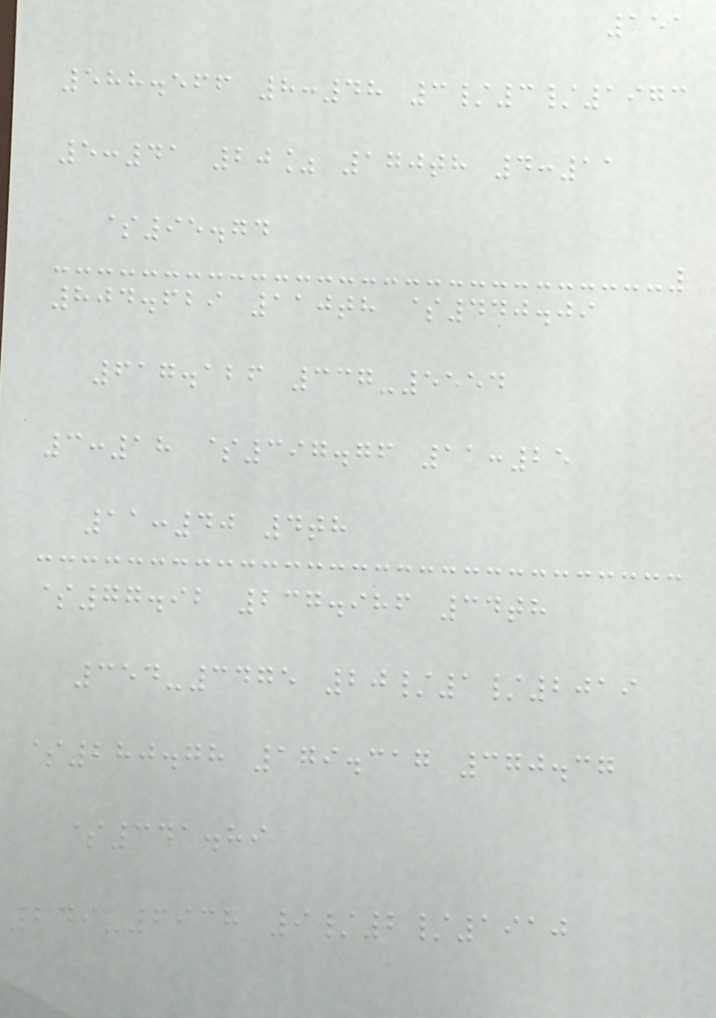151
588.566 8:48 3/3/1973
5:41 20% 170th 4:11
$95.74
804.629 110th $440.09
617.126 337-5554
3:18 $397.76 11:25
11:40 4th
$77.92 237.986 34th
354-3475 20/1/2019
$280.78 179.317 370.37
$341.89
249-6938 9/2/1910
